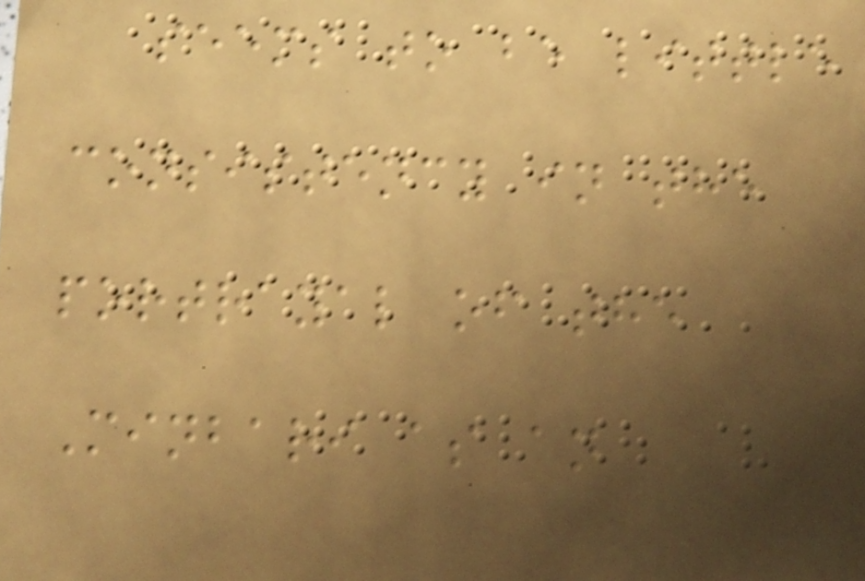seems to be little
consistency in the
portrayal of the
Minbari as an
